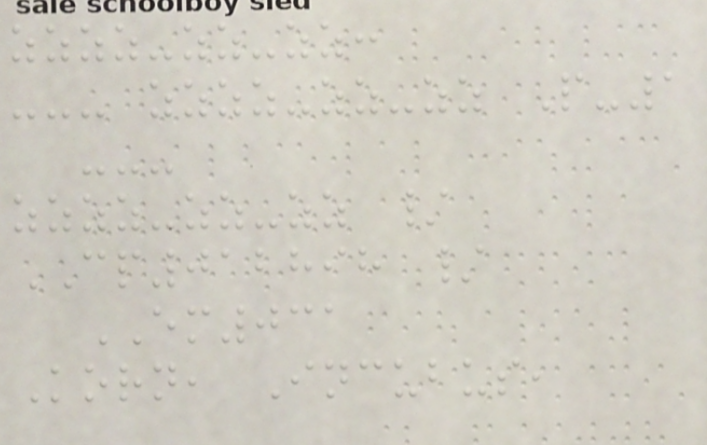zzzz-zz-zz:
--- zzzz-zz-zz P-1
---
zzzz-zz-zz /
CP012898 /
EM031
Korn, Incubus,
